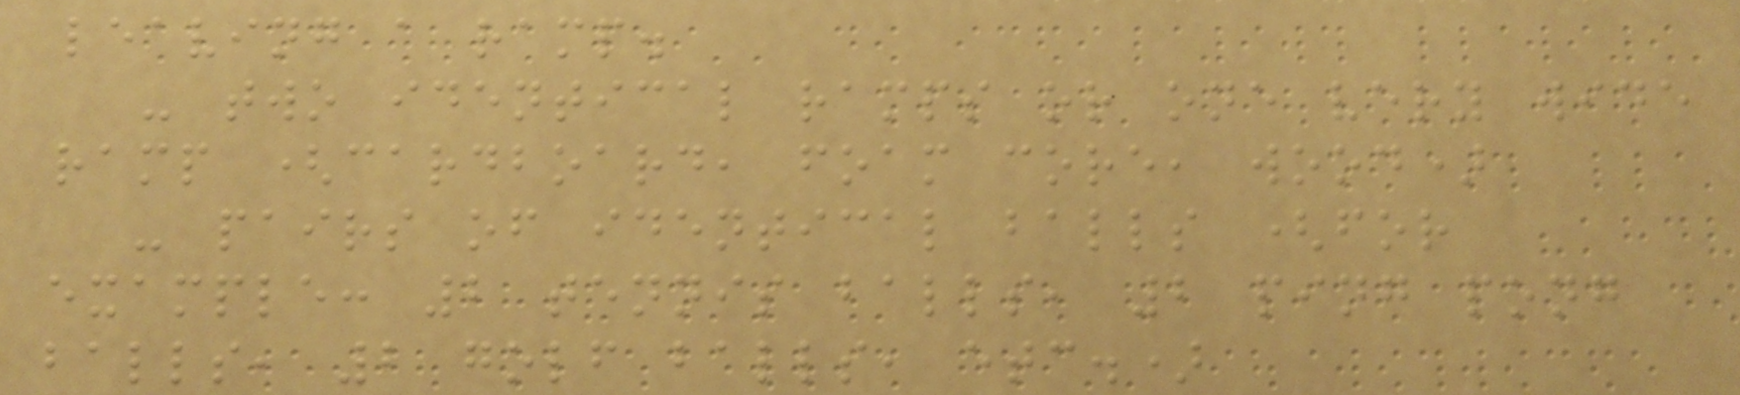leaving a ramp.
- two identical ramps or one very wide
ramp (cardboard, foam core, wood)
- pairs of identical balls (for
example: 2 tennis balls, 2 ping pong
balls, 2 golf balls, etc.)
